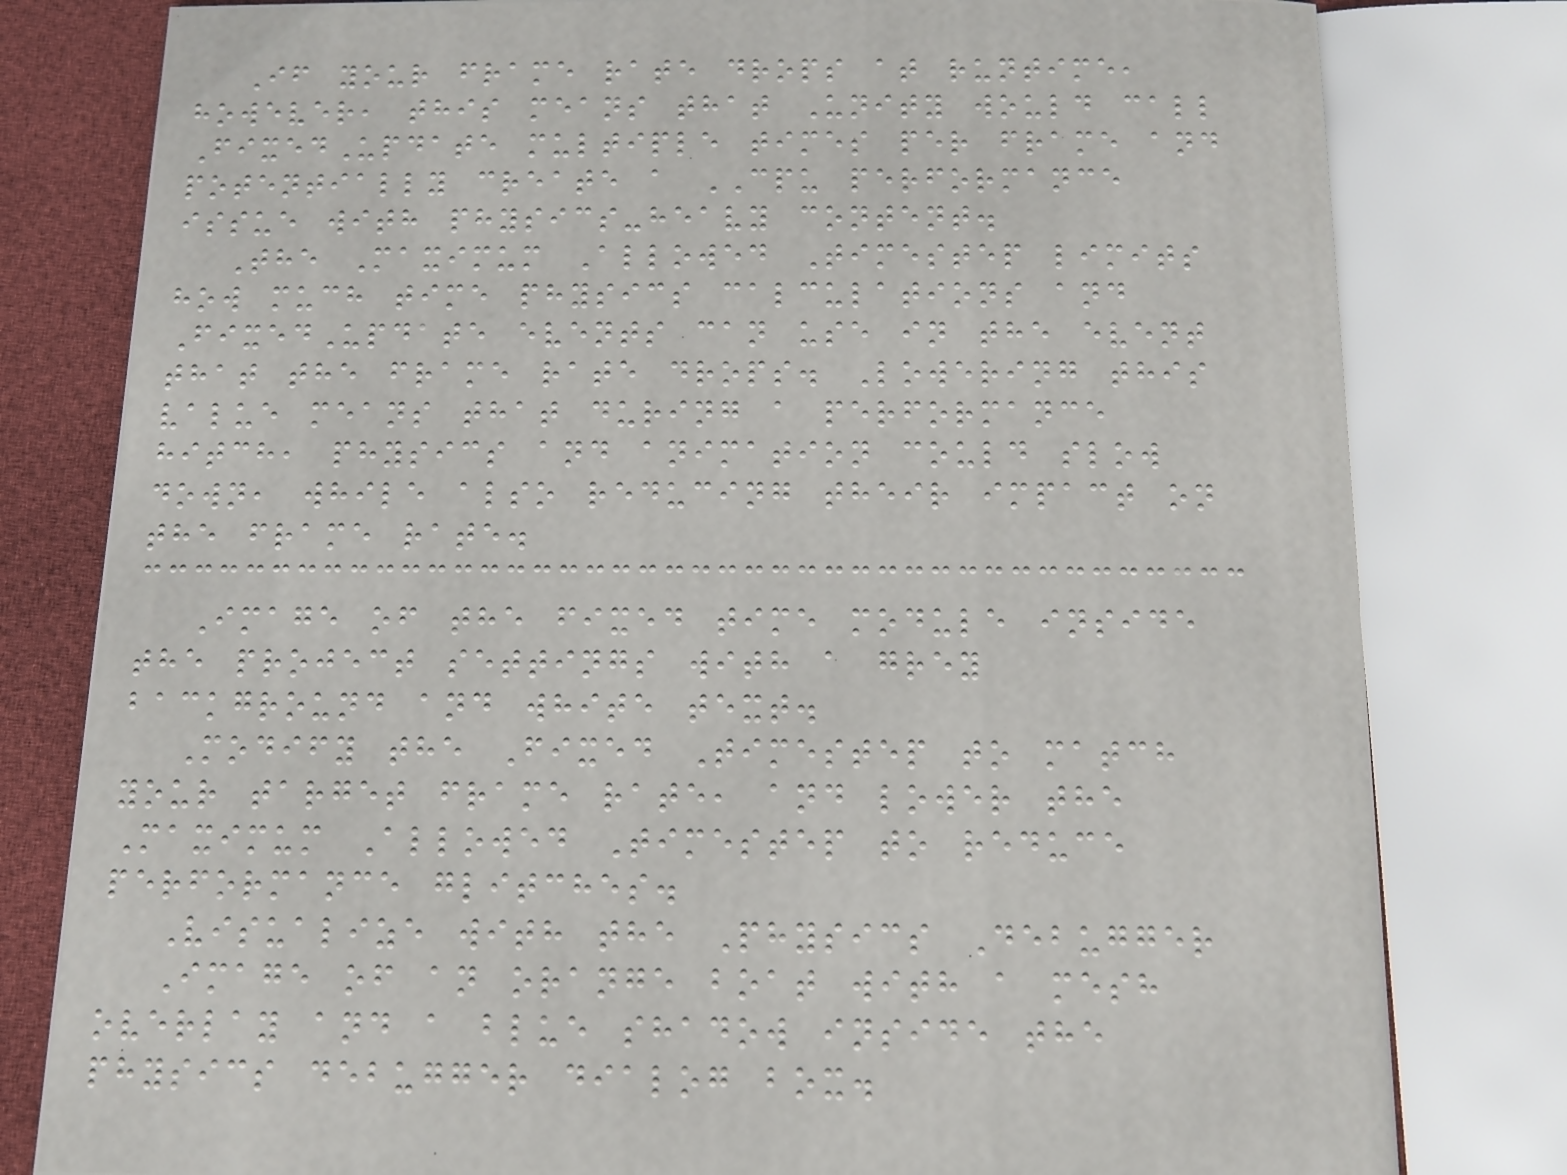If your frame rate drops at runtime,
however, this means that Unity would call
FixedUpdate multiple times per frame and
potentially create a CPU performance
issue with physics-heavy content.
The Maximum Allowed Timestep limits
how much time physics calculations and
FixedUpdate events can use in the event
that the frame rate drops. Lowering this
value means that during a performance
hitch, physics and animation could slow
down, while also reducing their impact on
the frame rate.
Image of the fixed time module inside
the project settings with a grey
background and white text.
Modify the Fixed Timestep to match
your target frame rate, and lower the
Maximum Allowed Timestep to reduce
performance glitches.
Visualize with the Physics Debugger
Image of an orange boat with a mesh
overlay and a blue shadow inside the
physics debugger dialog box.
